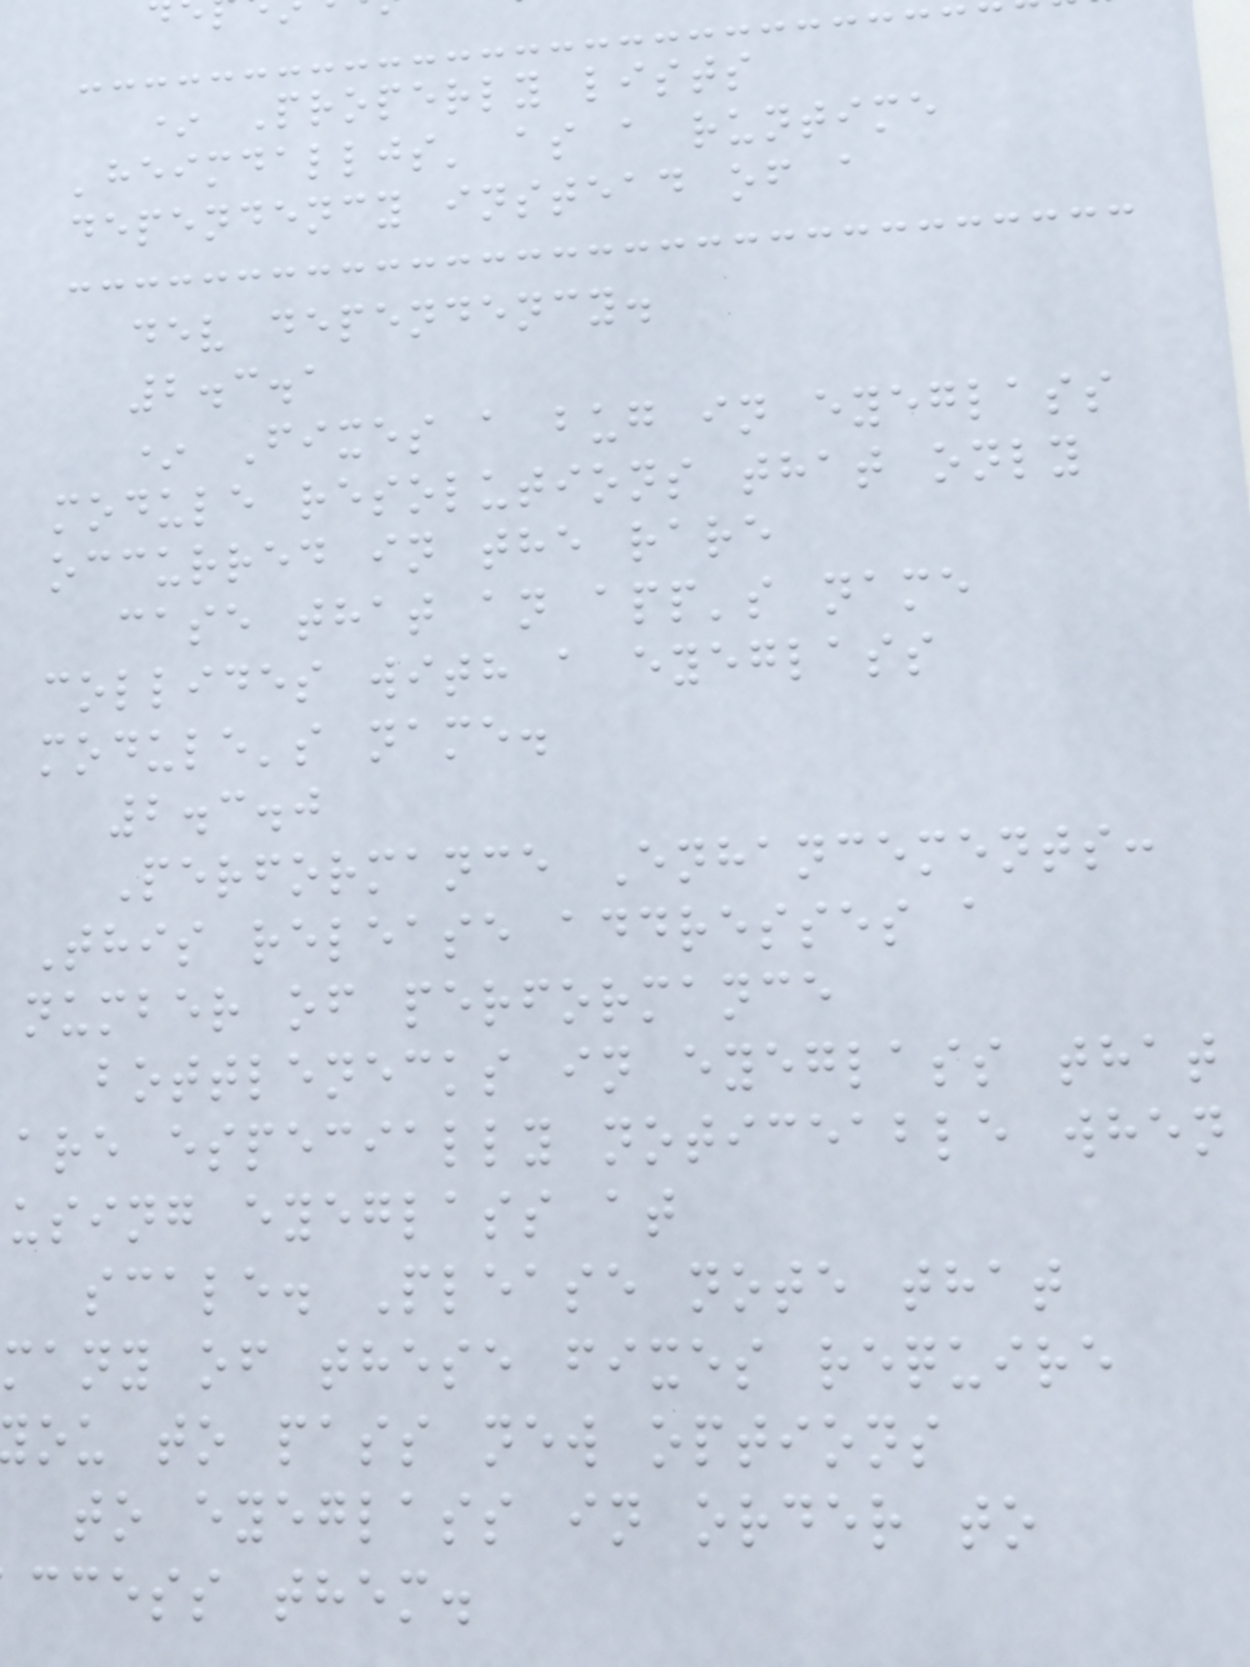* Properly lists
'heimdalljs' as a runtime
dependency instead of a
dev dependency.
2.3.1
* Fixes a bug in eyeglass
module resolutions that only
occurred in the rare
case that an app's name
collides with a eyeglass
module's name.
2.3.0
Performance Enhancements:
This release addresses a
number of performance
bottlenecks in eyeglass that
are especially noticeable when
using eyeglass at
scale. Please note that
many of these fixes require
ou to pass new options
to eyeglass in order to
ccess them.
